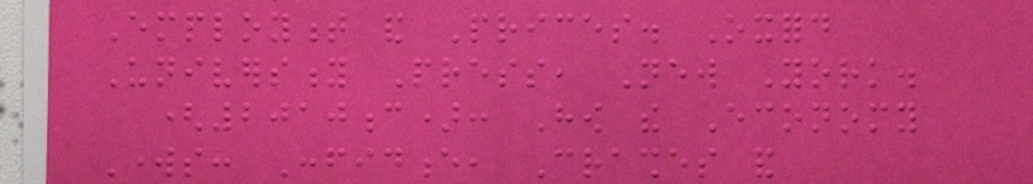Employment and Prices. Oxford
University Press, New York.
(2010c): How the Economy
Works: Confidence, Crashes and
